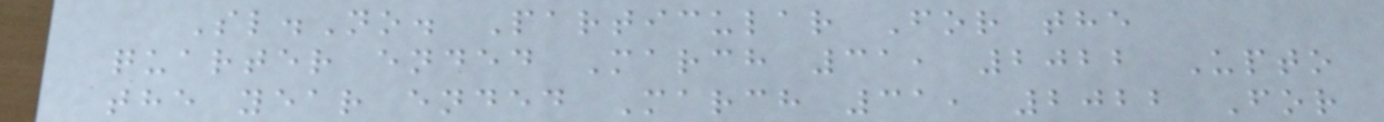Sl.No. Particular For the
quarter ended March 31, 2022 Upto
the year ended March 31, 2022 For
